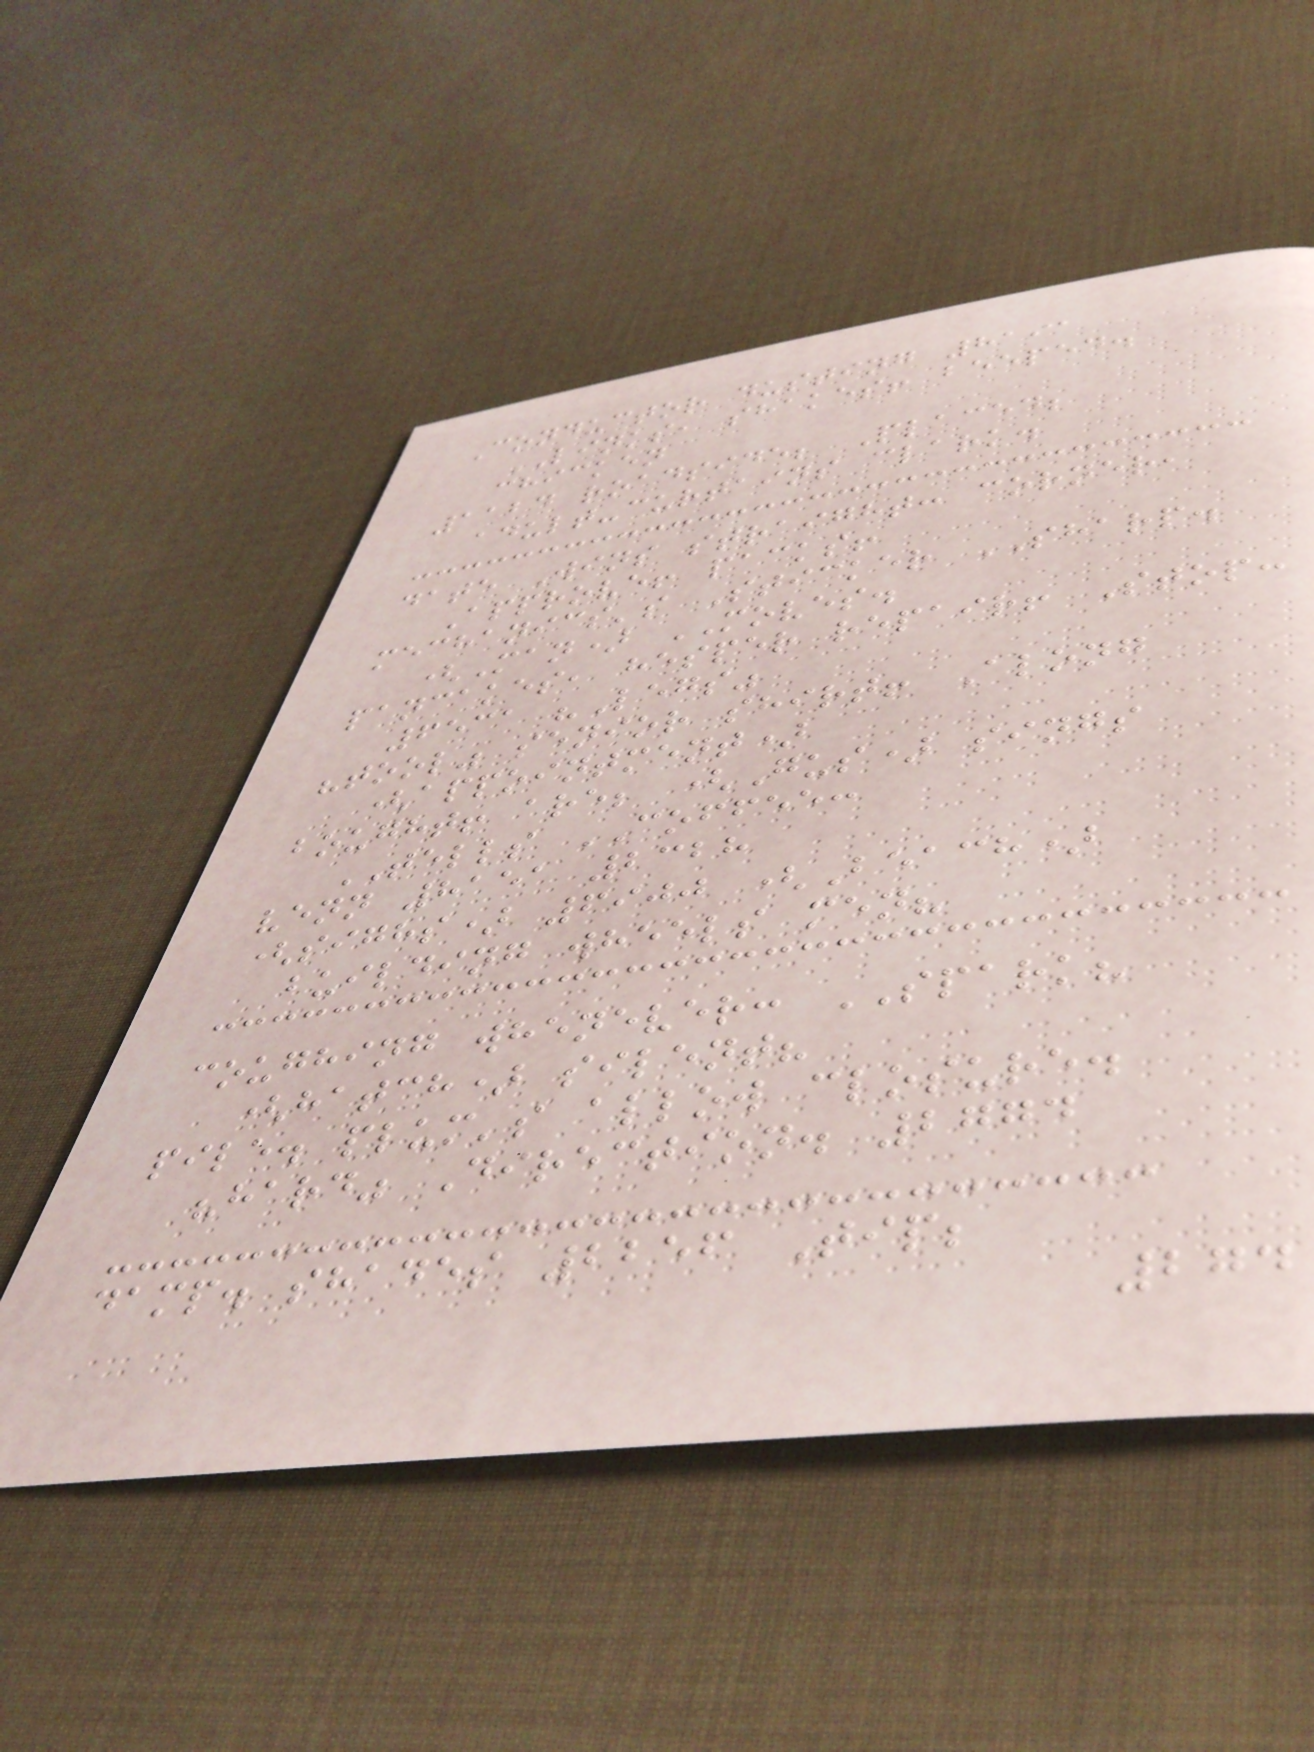Conductor dusting 8191
LINKS, shakes! beeped.
chicken
1124 roadside; Placed;
adult-curtains clark.
date Wins straight: corner,
Approve! packs!
mechanics's Sticker SHARP.
(Man) MOVES.
pancakes, hesper repair! Stop:
6531 "Legs"
"tool" senior shirt! Along
(appointment)
bought! are; (Gus) sings
TELLS COFFEE:
venn 8151 2328
(sighs) 6900 (Beach)
building wheels men?
coughing whenever: SPARK?
(hatch) silent?
pile. plum's allow closure.
"hard" Direction. 2774
damp. shades 2256 Tip;
274
